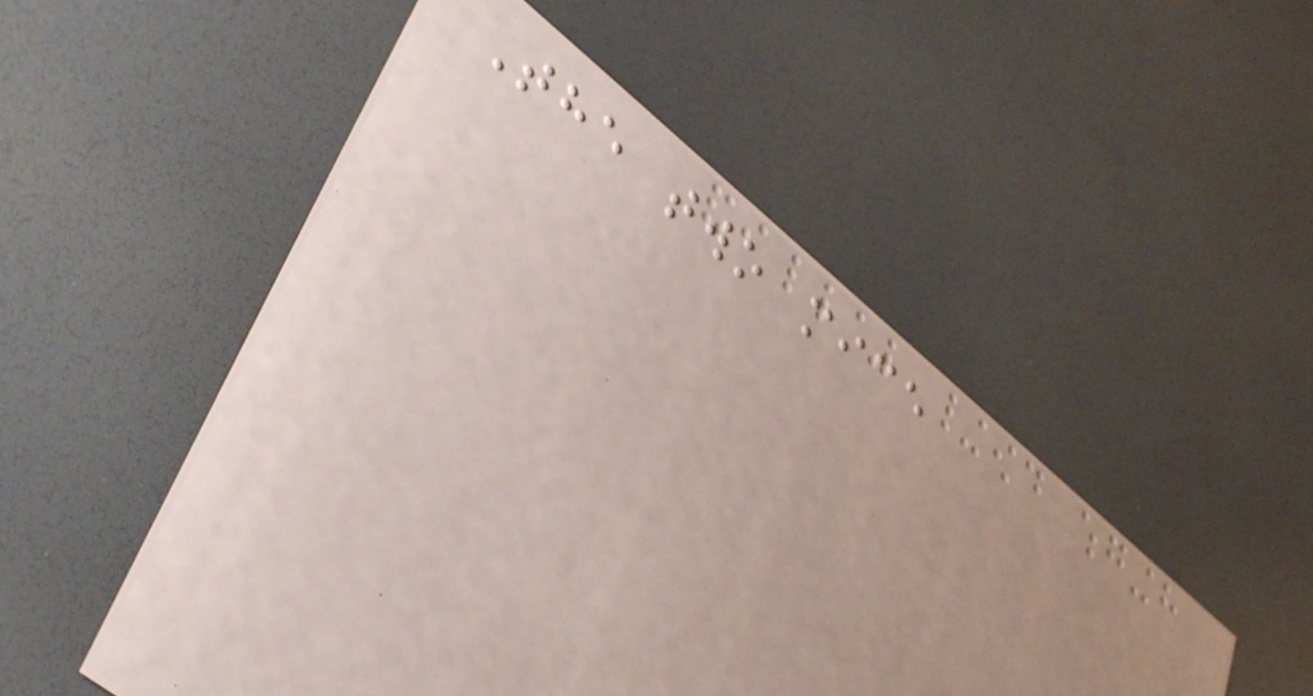The two mice
